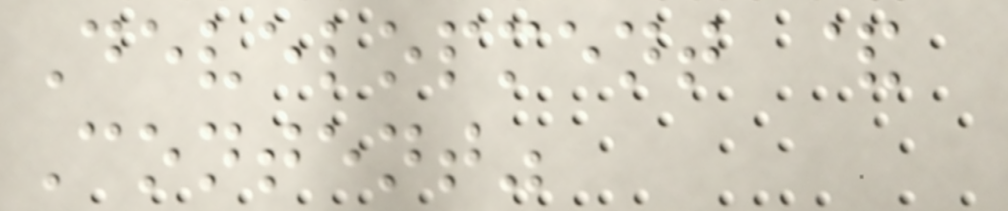Development &
Content"
